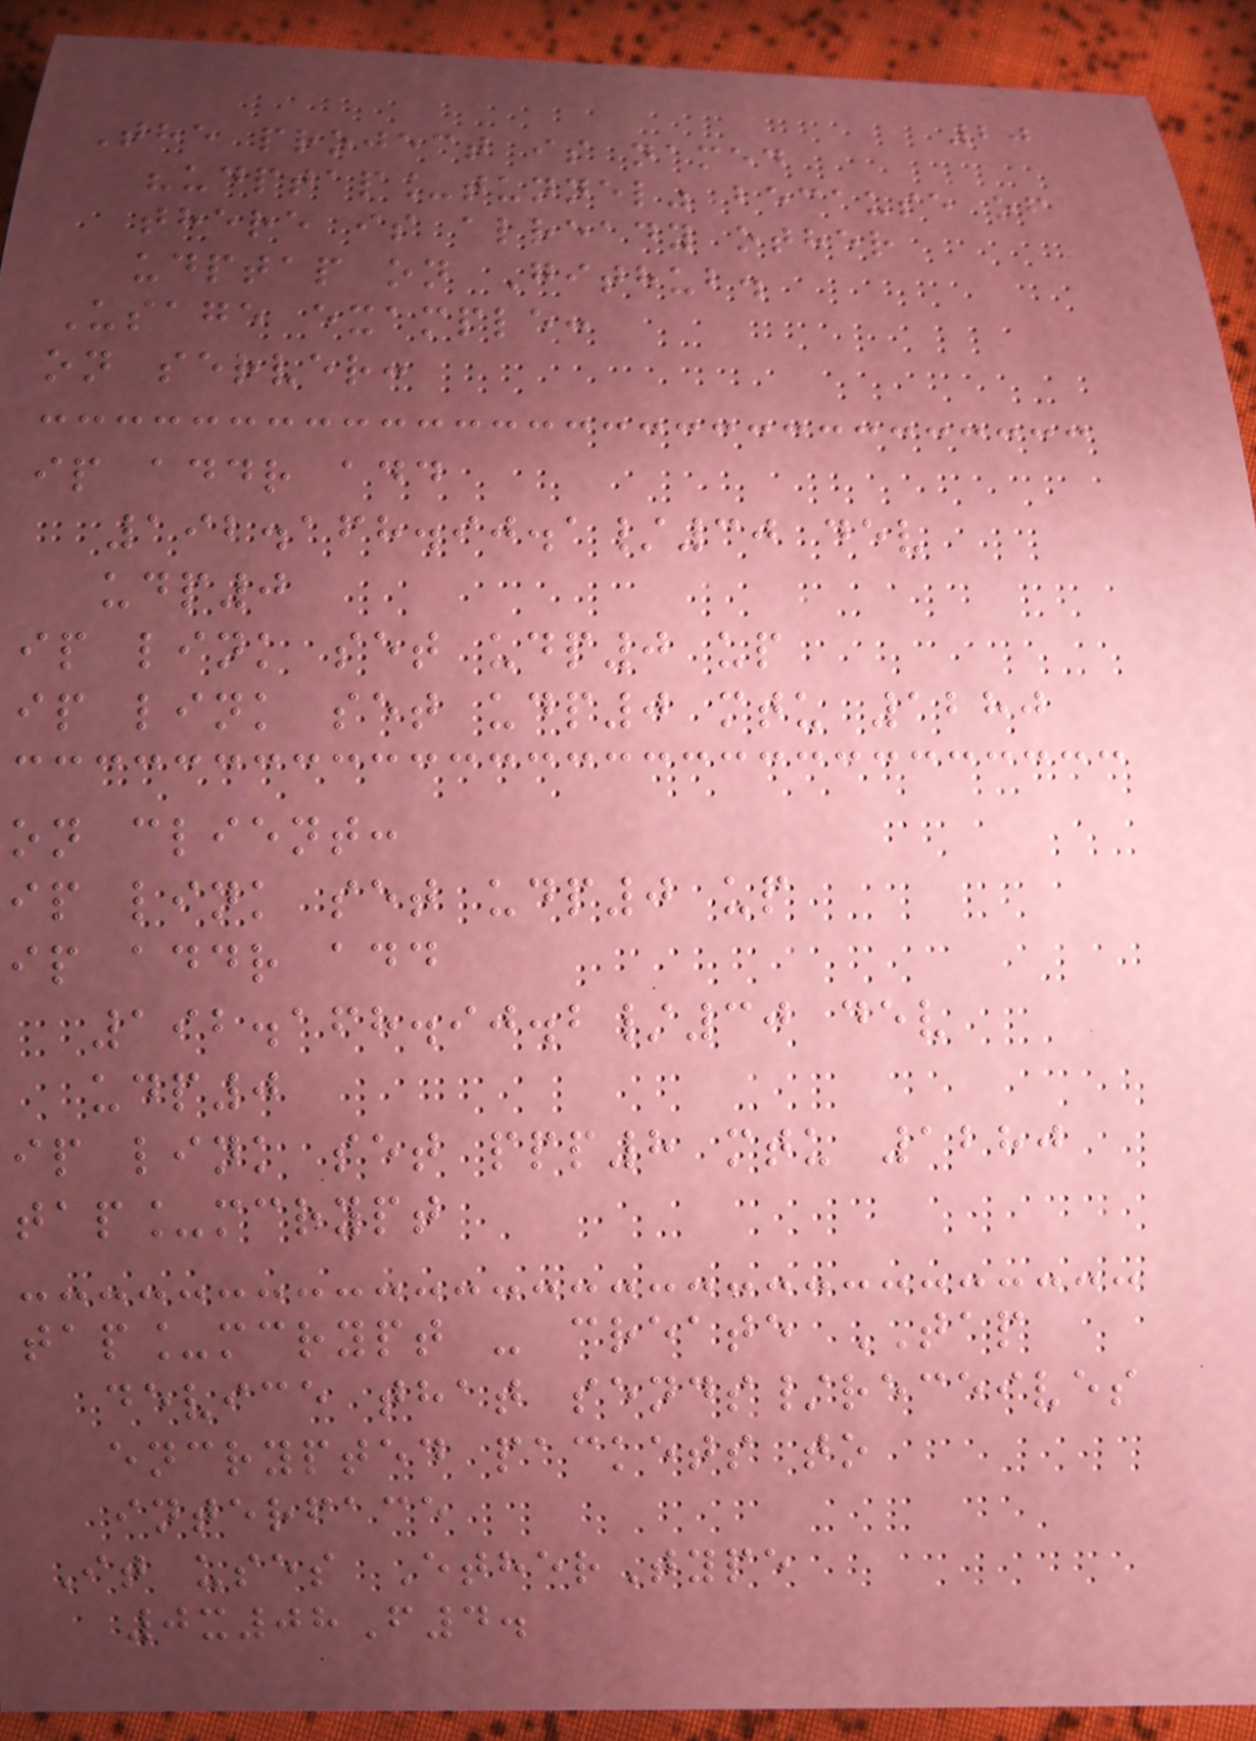20
The project is named
"udptap_tunnel" because of
there is already other
udptap on Github.
Usage example:
on server:
ip addr add
192.168.90.1/30 dev
udp0
ip link set udp0 up
ip link set udp0 mtu 1280
on client:
ip link set udp0 up
ip addr add
192.168.90.2/30 dev
udp0
ip link set ppp8 mtu 1280
tap_mcrypt
tap_mcrypt - create TAP
device that sends/receives
encrypted packets to
interface
It uses EtherType
0x08F4.
